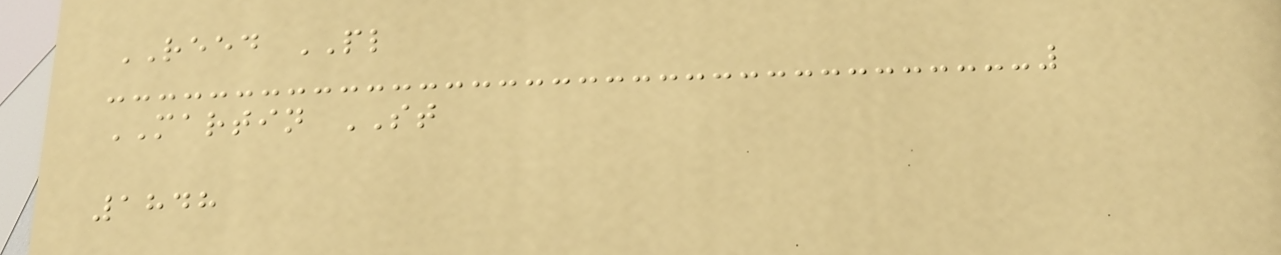REED PL
MARTIN ST
1848
